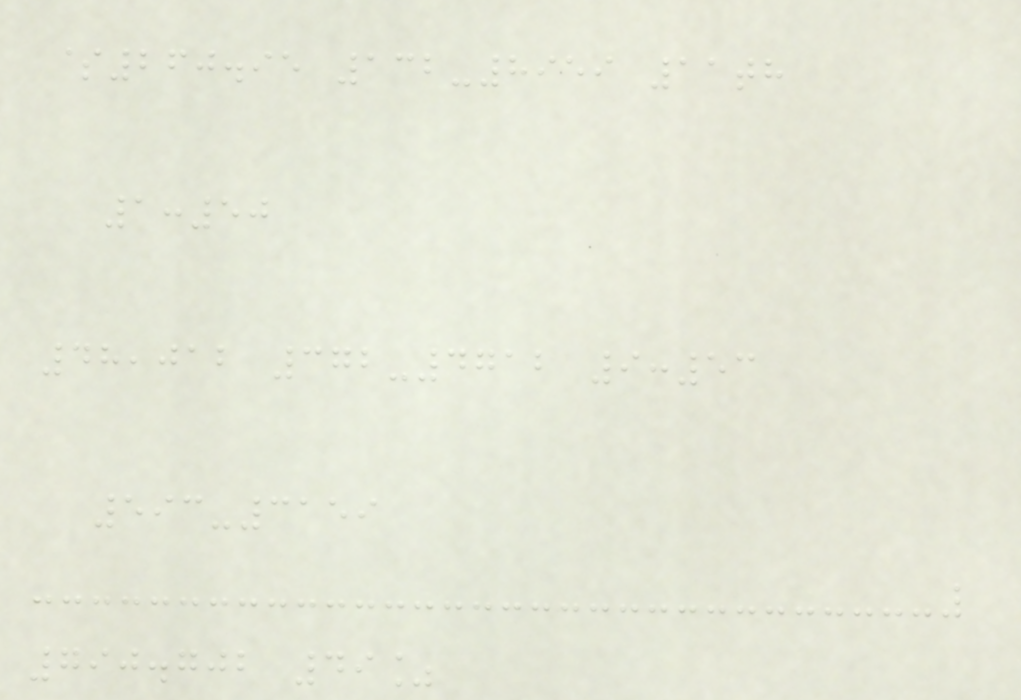$260.95 132-8959 11th
1:50
48,012 372-4712 9:53
593-3159
790.702 49%
